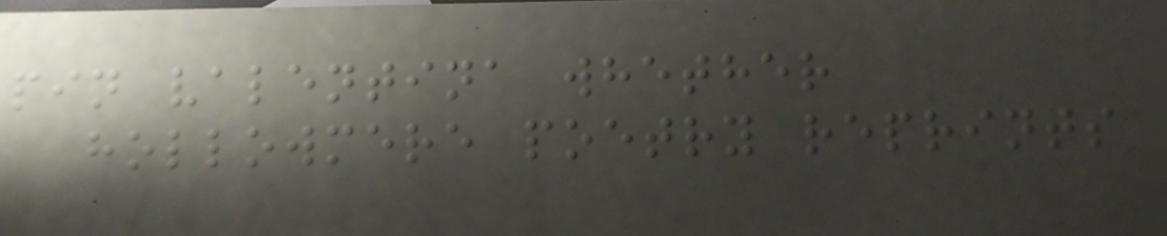pin valentina whether
hollowmere poetry reprints
